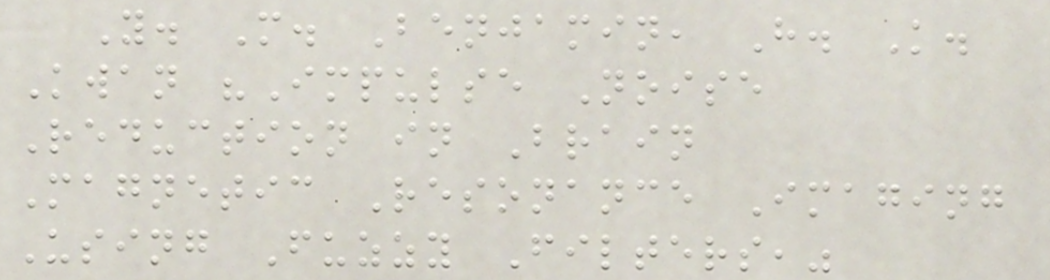Y. M. Benjamin, H. K.
Kwan "Impulse Noise
Reduction in Brain
Magnetic Resonance Imaging
Using Fuzzy Filters,"
